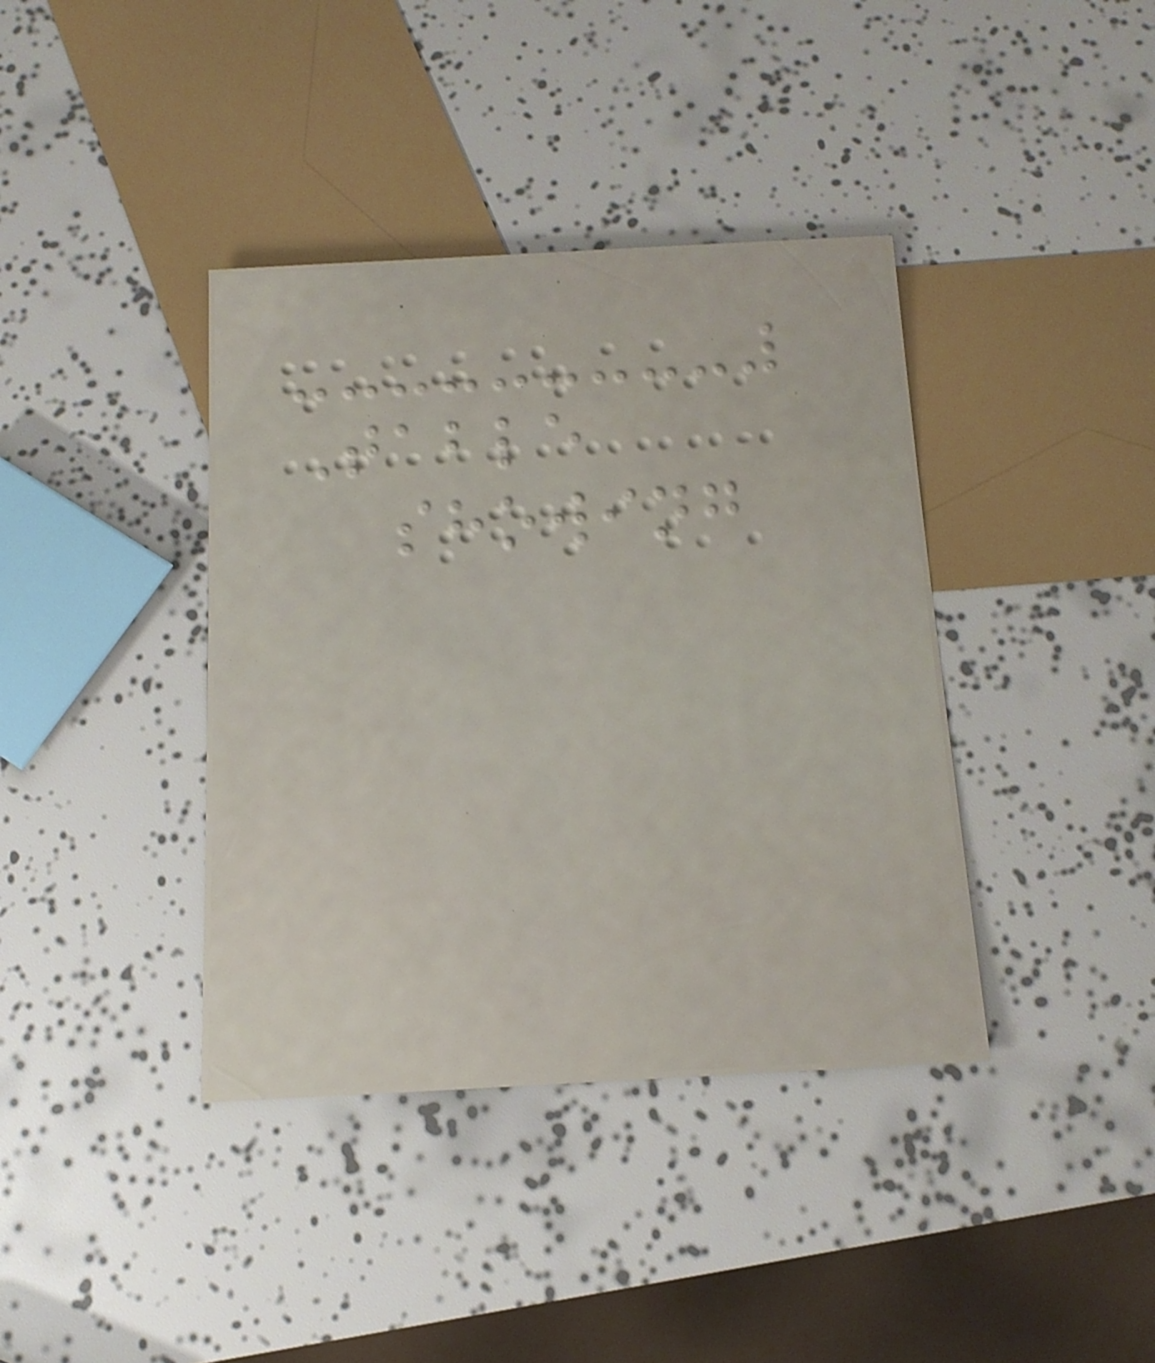Table
showing
